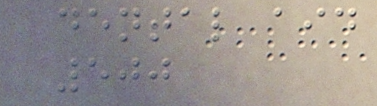dental aid
500
